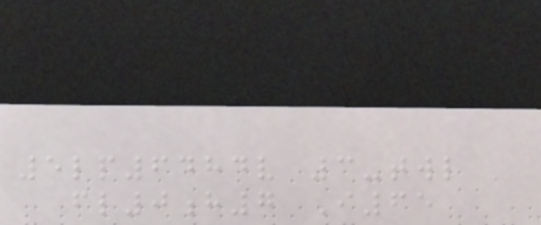5lp6484v 3-twl
fl0h7 I65
